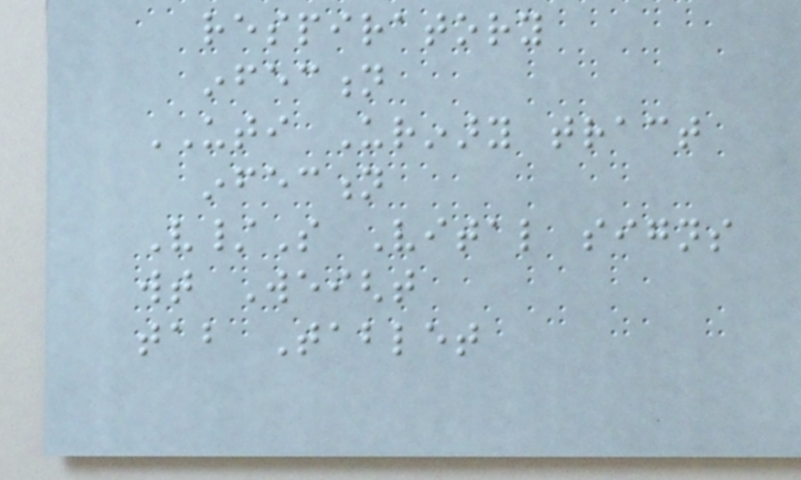respiratory
infection
UTI Urinary tract
infection
V/S Vital signs
wt Weight
tab Tablet
